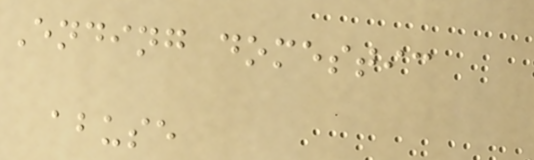Ending domestic
abuse
